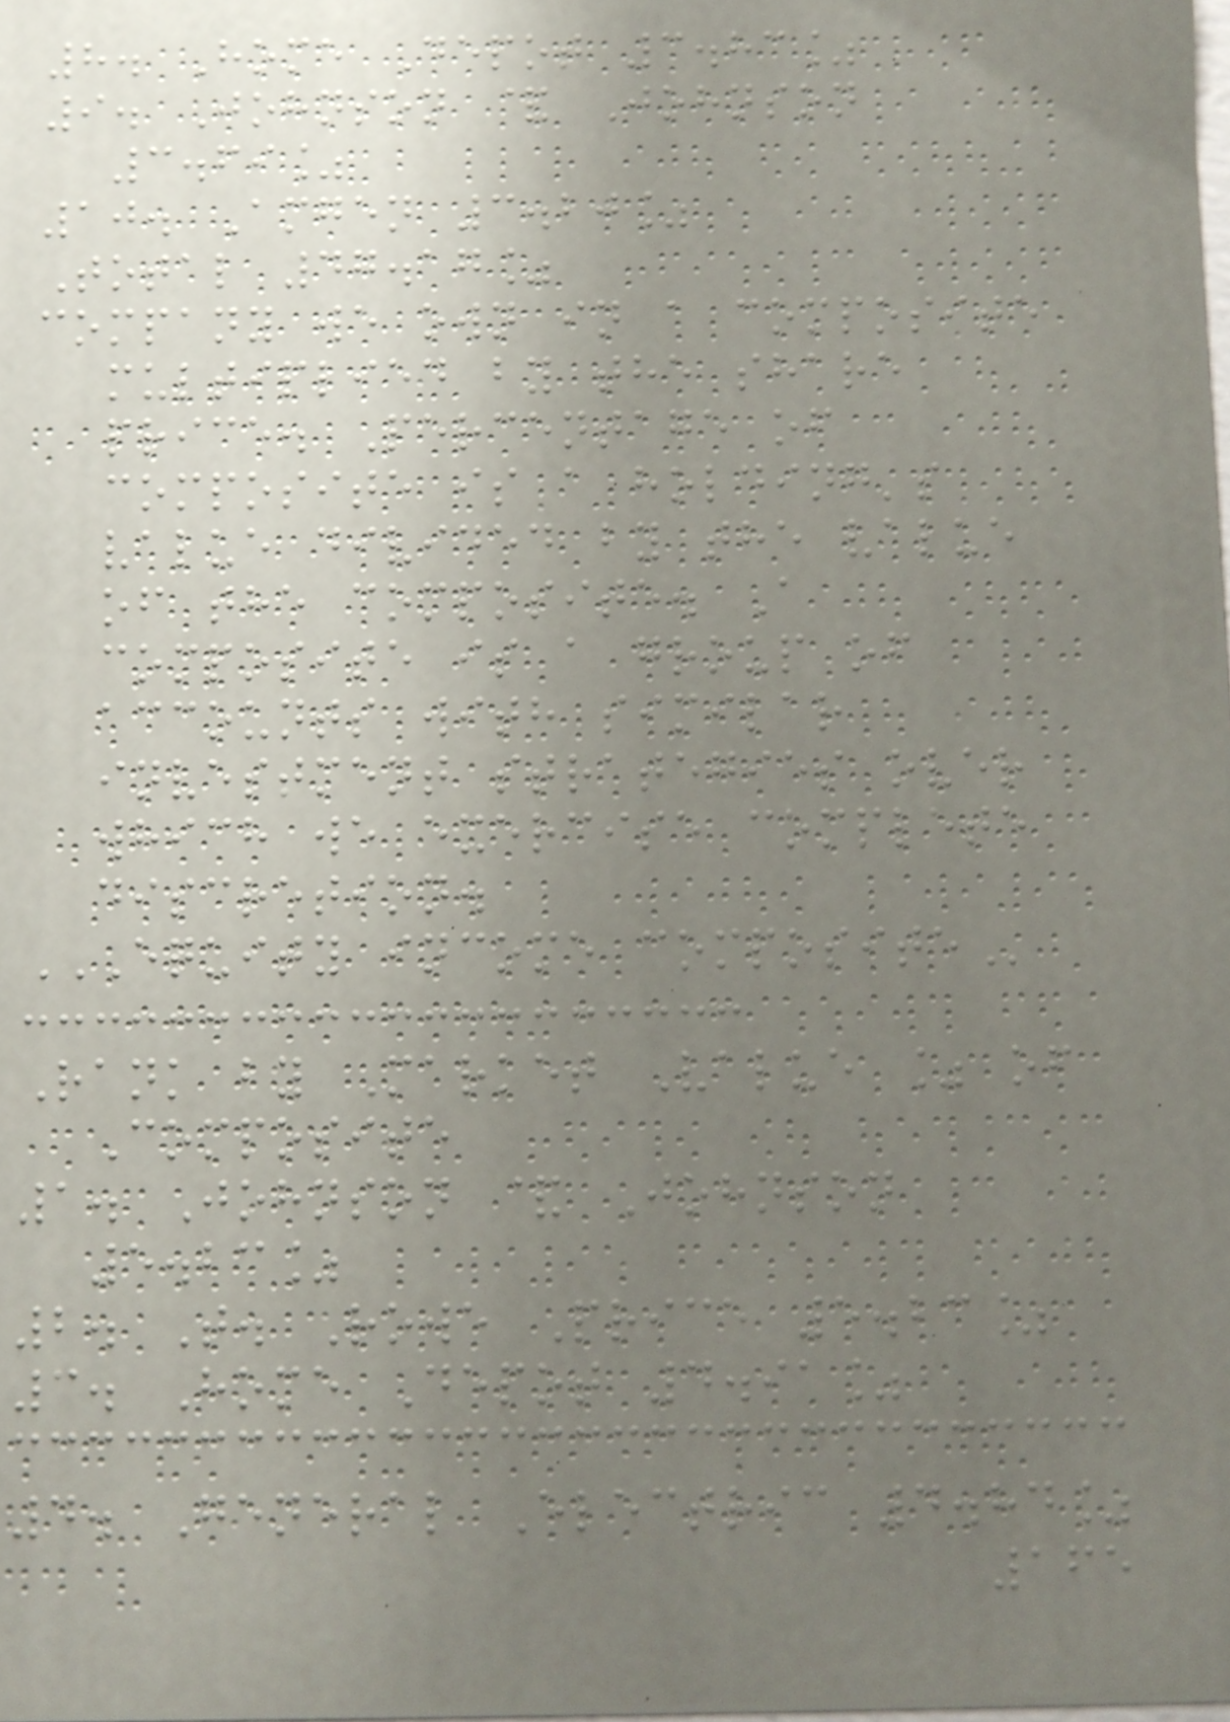8. Home Depot 3.83%
9. Johnson & Johnson
3.69%
10. Amgen 3.20%
Total 47.17%
company we own in a composite
multiplied by the share
price. Percentage of
composite is a holding's
value divided by the value
of the composite. A
composite is a group of
accounts with similar
investment strategies over
which we exercise complete
discretion.
EQUITY INCOME COMPOSITE
Rank by Market Value % of
Composite
1. Johnson & Johnson
5.23%
2. T. Rowe Price 5.23%
3. Home Depot 4.91%
4. General Electric 4.84%
165
